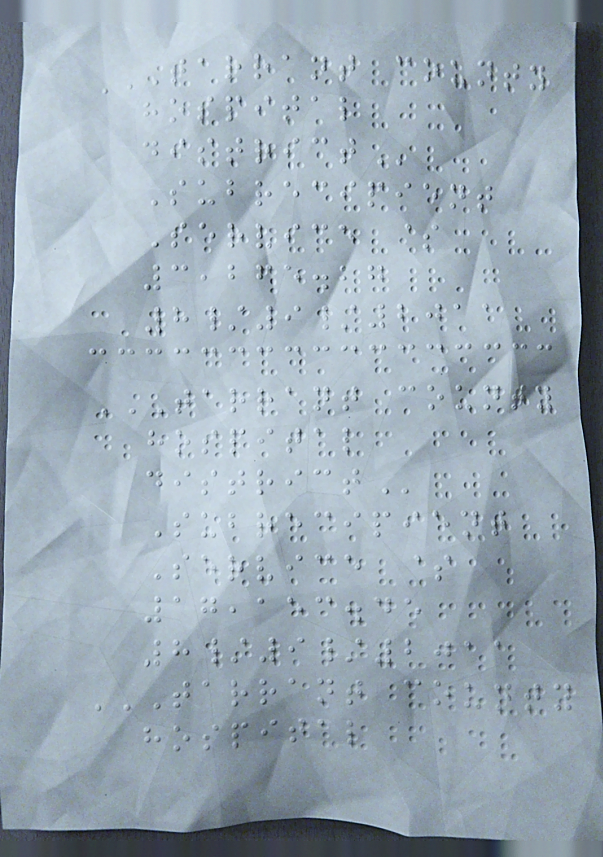TARRANT COUNTY
HOSPITAL
DISTRICT
Subrecipient
Service $
3,265.27
8/9/2011
TARRANT COUNTY
HOSPITAL
DISTRICT
Subrecipient
Service $
17,153.45
8/9/2011
TARRANT COUNTY
HOSPITAL
